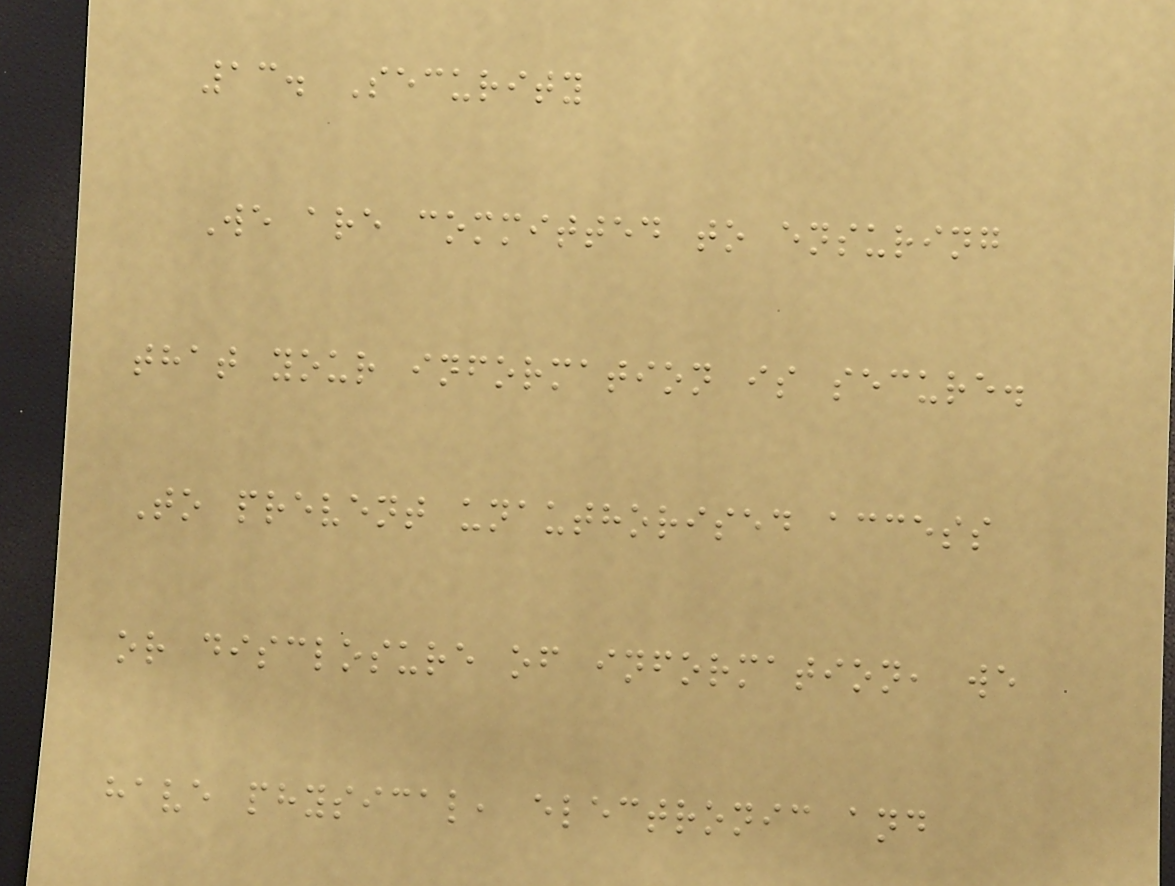13. Security
We are committed to ensuring
that your information is secure.
To prevent unauthorised access
or disclosure of information, we
have physical, electronic and
